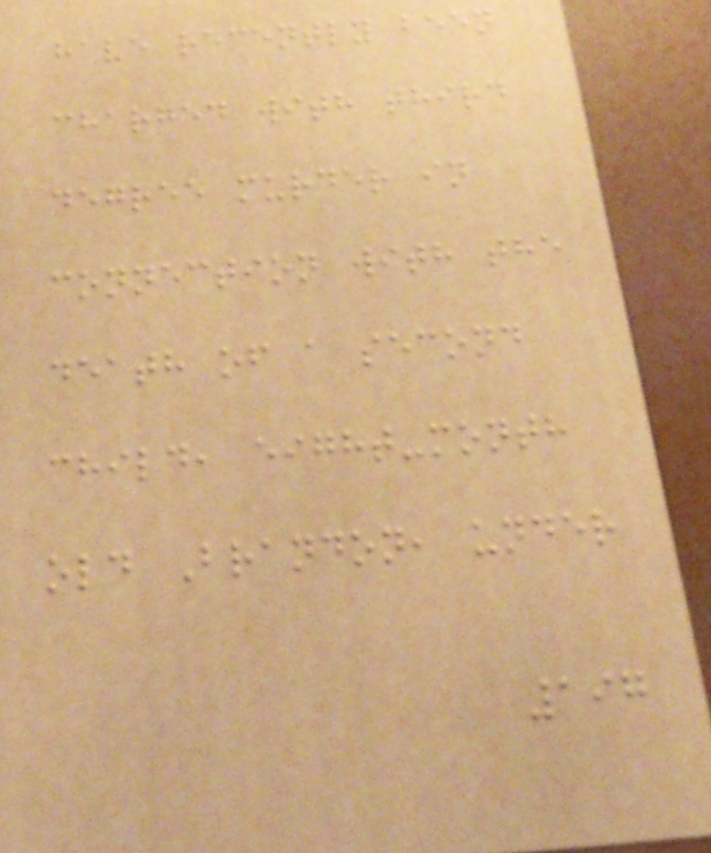have recently been
charged with third
degree murder in
connection with the
death of a second
child, eight-month
old Brandon, under
197
